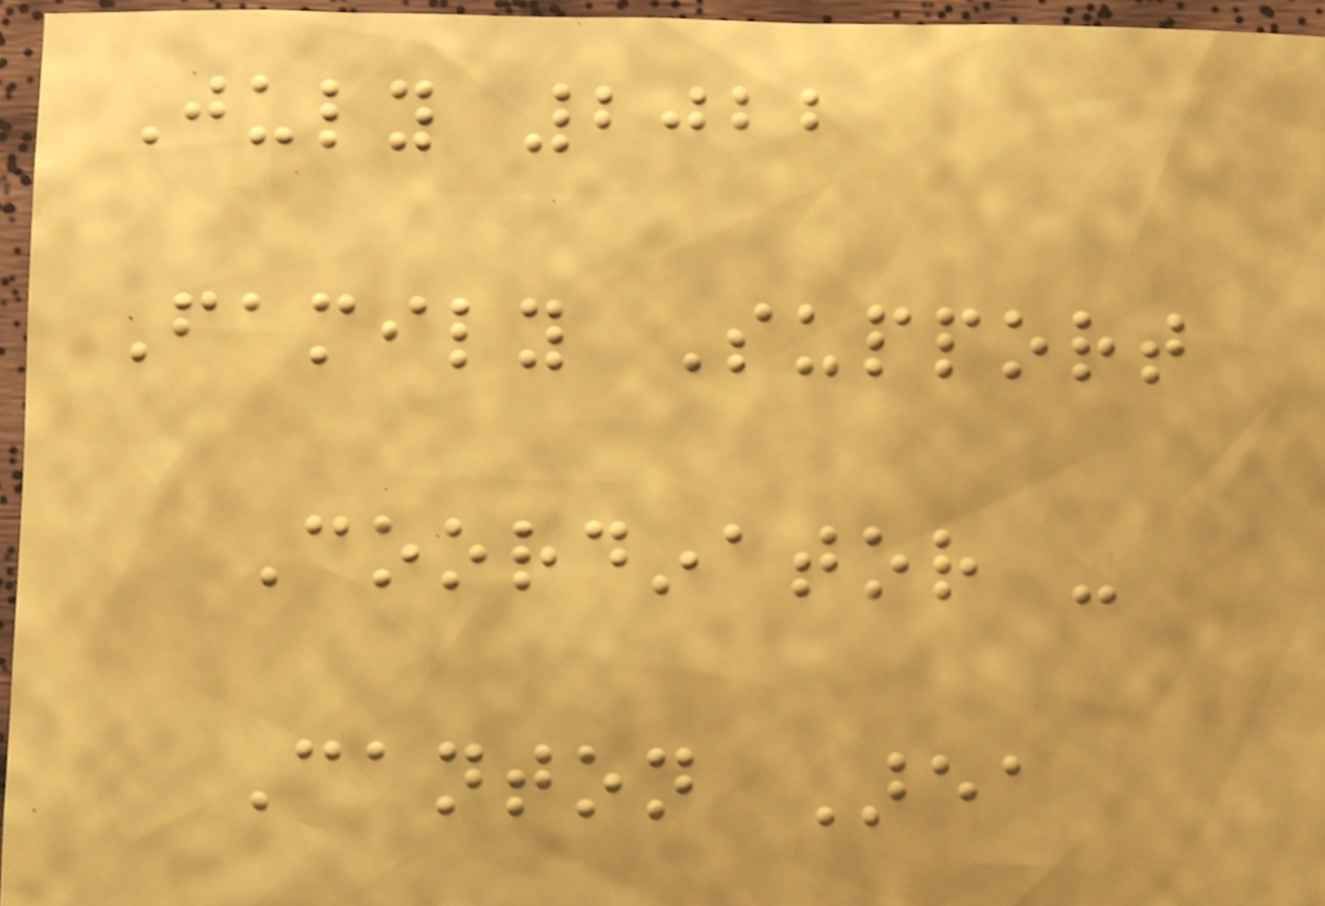July 2022
Family Support
Coordinator -
Canton Area
